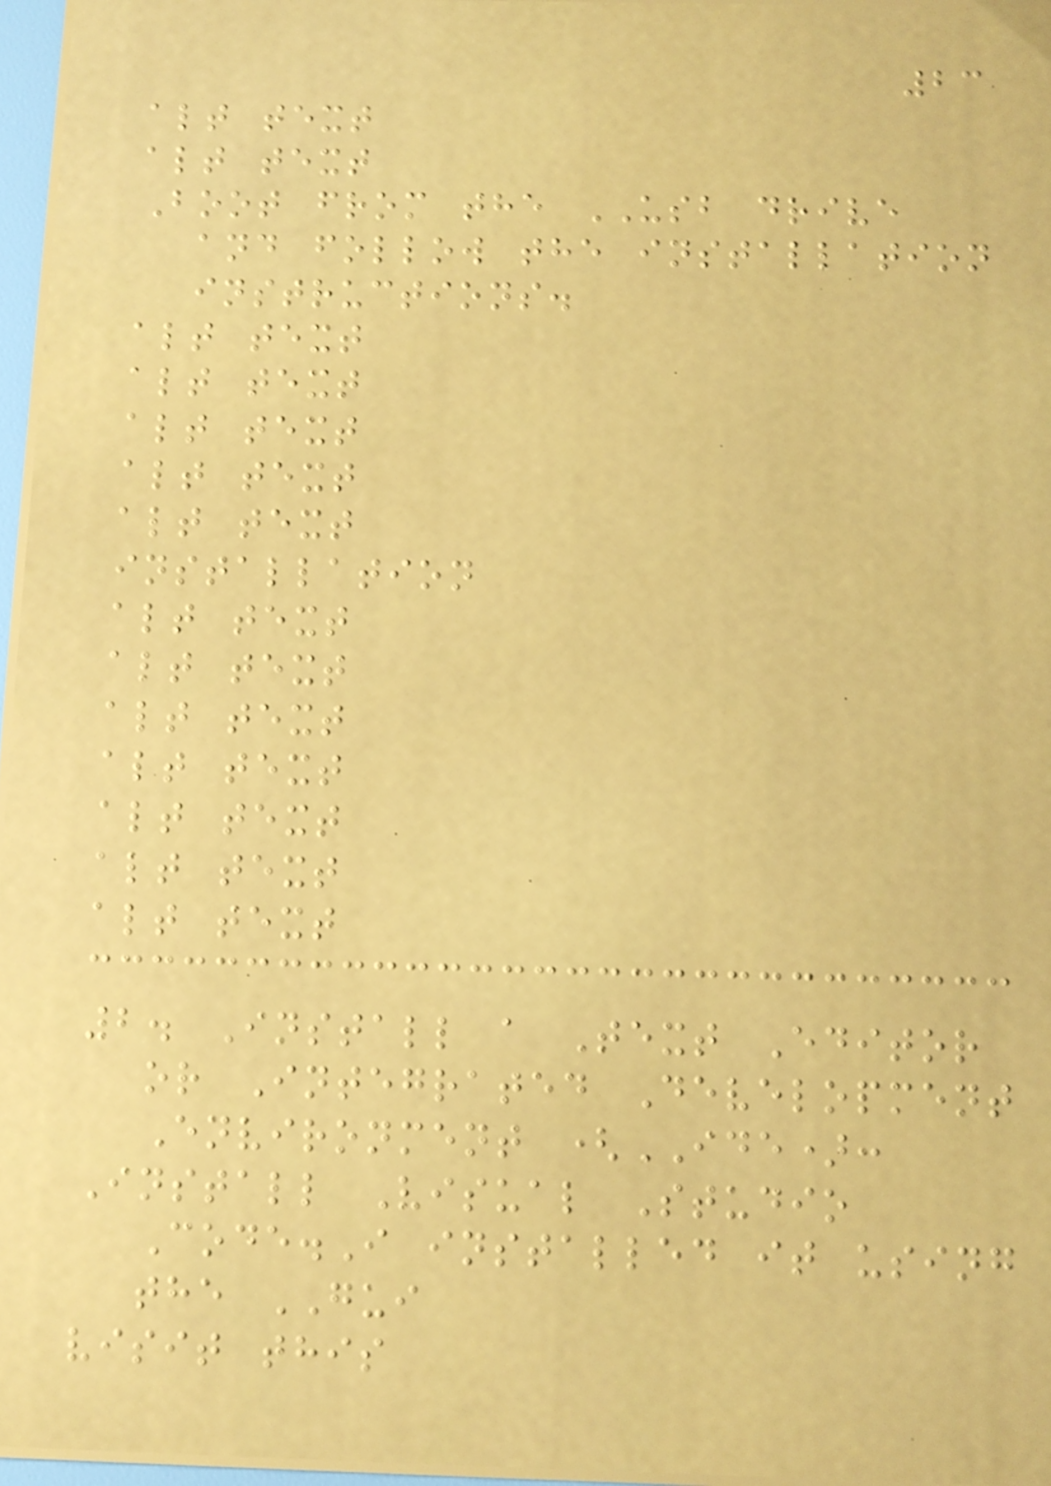23
alt text
alt text
Boot from the USB drive
and follow the installation
instructions.
alt text
alt text
alt text
alt text
alt text
installation
alt text
alt text
alt text
alt text
alt text
alt text
alt text
2. Install a Text Editor
or Integrated Development
Environment (IDE):
Install Visual Studio
Code.I installed it using
the GUI
visit this
